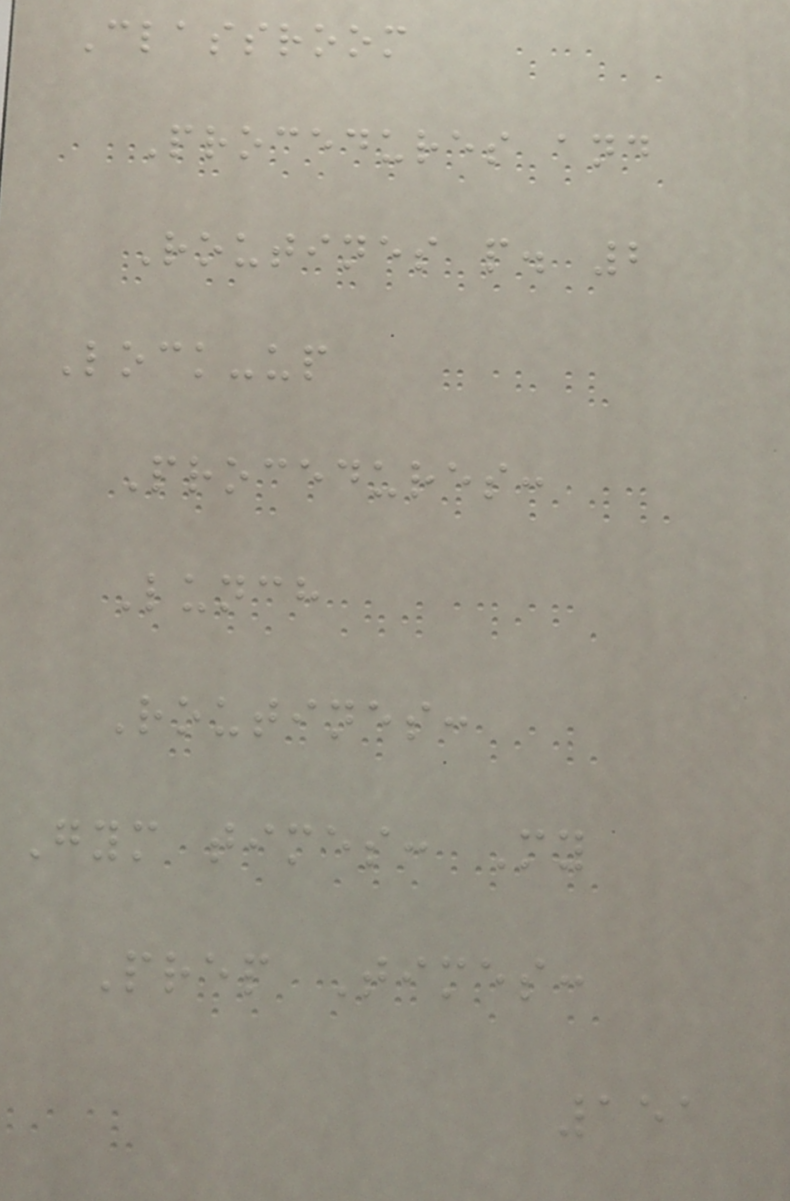Classroom
Procedures and
Routines p. 2
Lock-up
Procedures:
Lunch
Routines:
Gym times: My
Prep Times:
151
